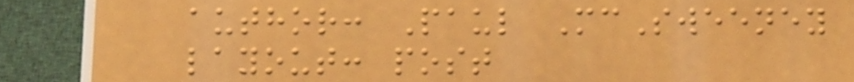author: Paul McSweeney
layout: post
